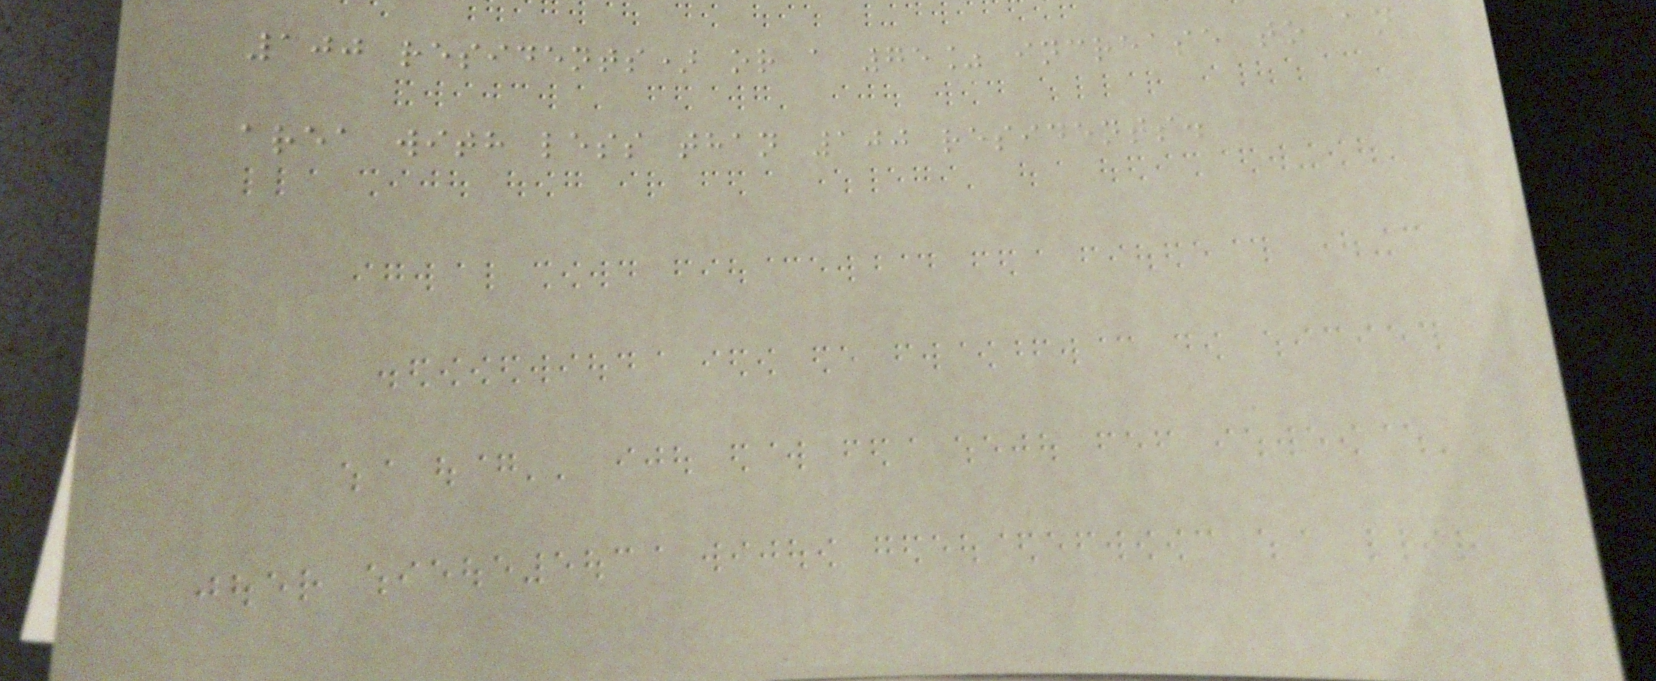100 residents) or a 75% increase to an
area with less than 100 residents.
